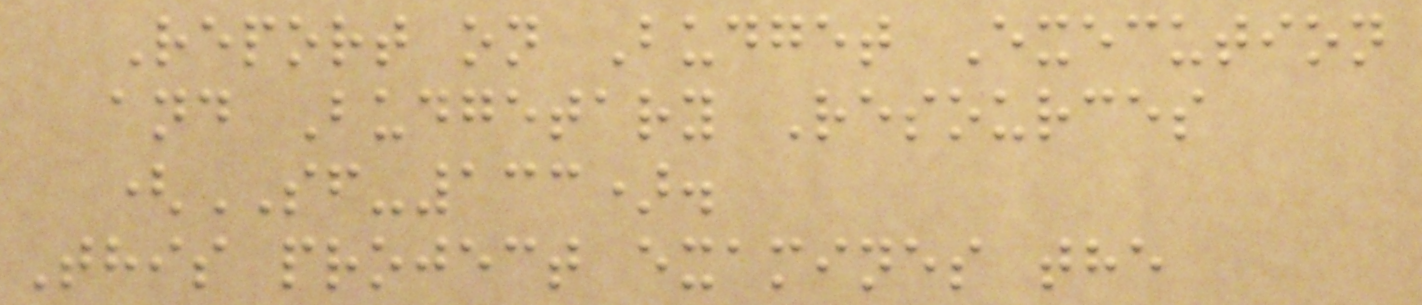Report on Budget Execution
and Budgetary Resources
(SF-133).
This project examines the
